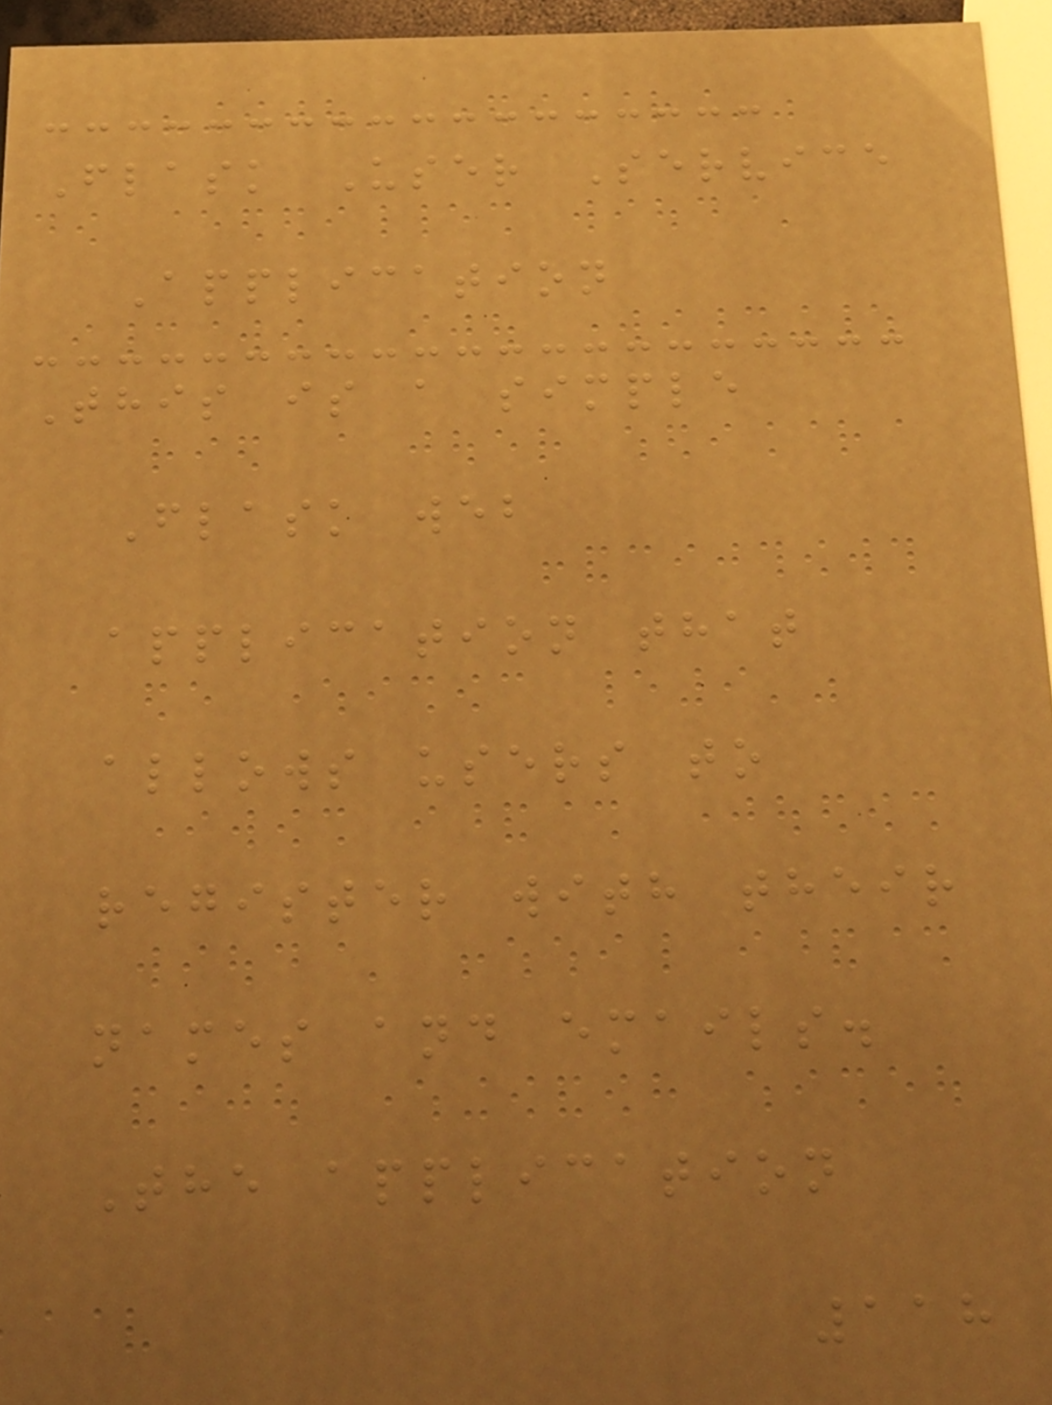Flask User Service
Application
This is a simple
Flask web
application that
allows users to
register with their
names and emails.
The application
118
